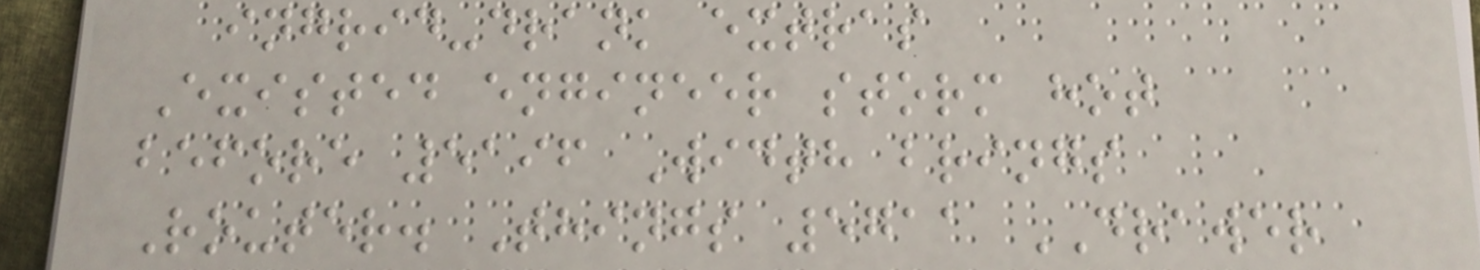ingrid-drank extras
Existed engineer storm hot
before 5196 Width brings
Router. Things 5711 DRAWER
